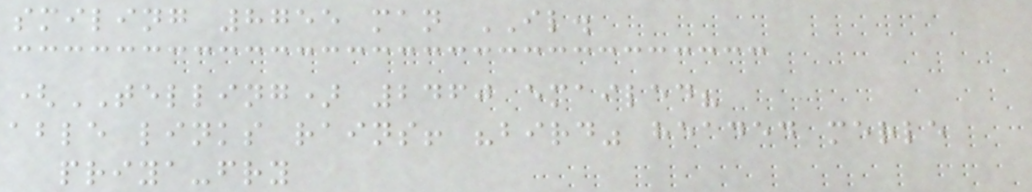smiling 8755 man IL.
(TELLING) 2460 emailed?
able links rains! "bird" headed merle
priya-fry
